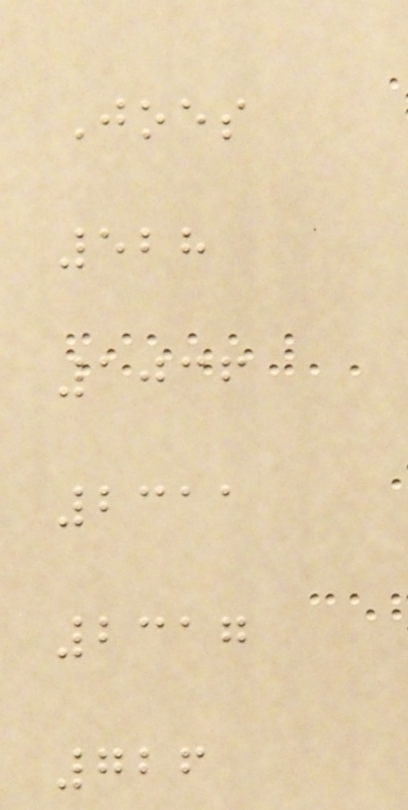Joes
528
1036
2311
2317
726
